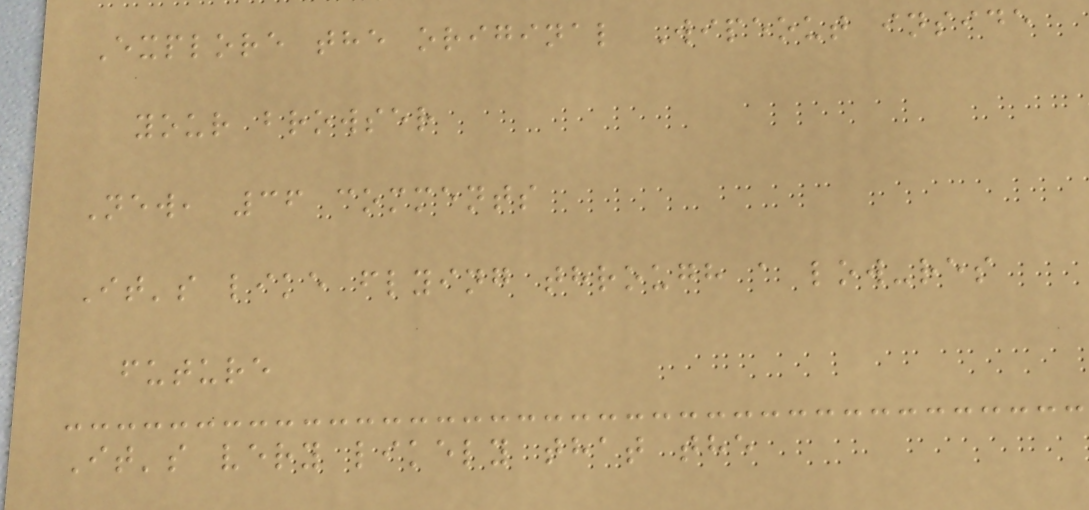Explore the original Wipeout inside
your browser
New, 36 comments
It's like flying through a low-res
future
It's very likely that the
